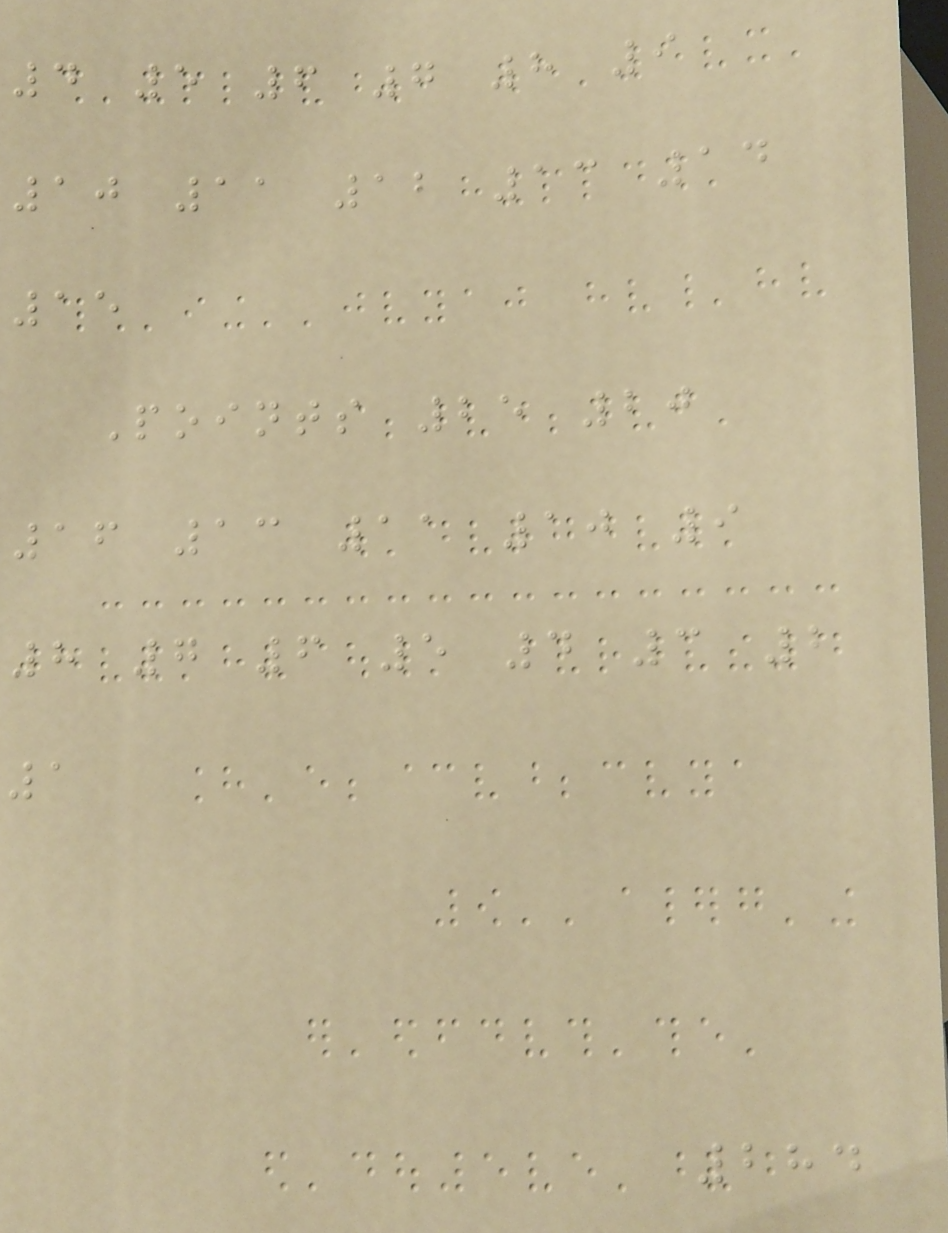4 5 6 7 8 9
10 11 12 13 14
15
Points 25 20
16 13 11 10 9
8 7 6 5 4 3 2
1
284
